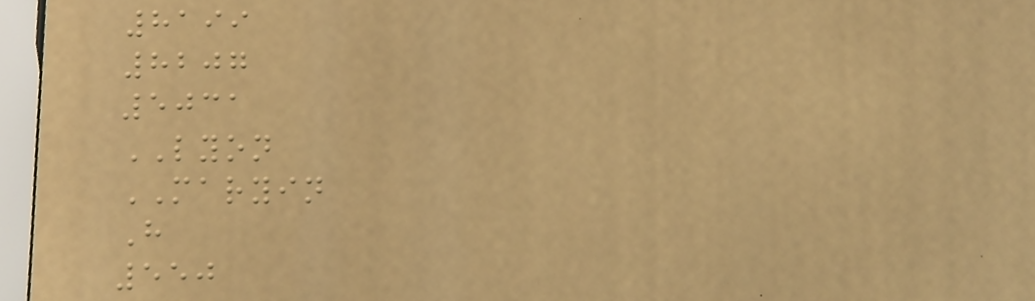8199
8207
5031
LYON
MARYIN
H
550
